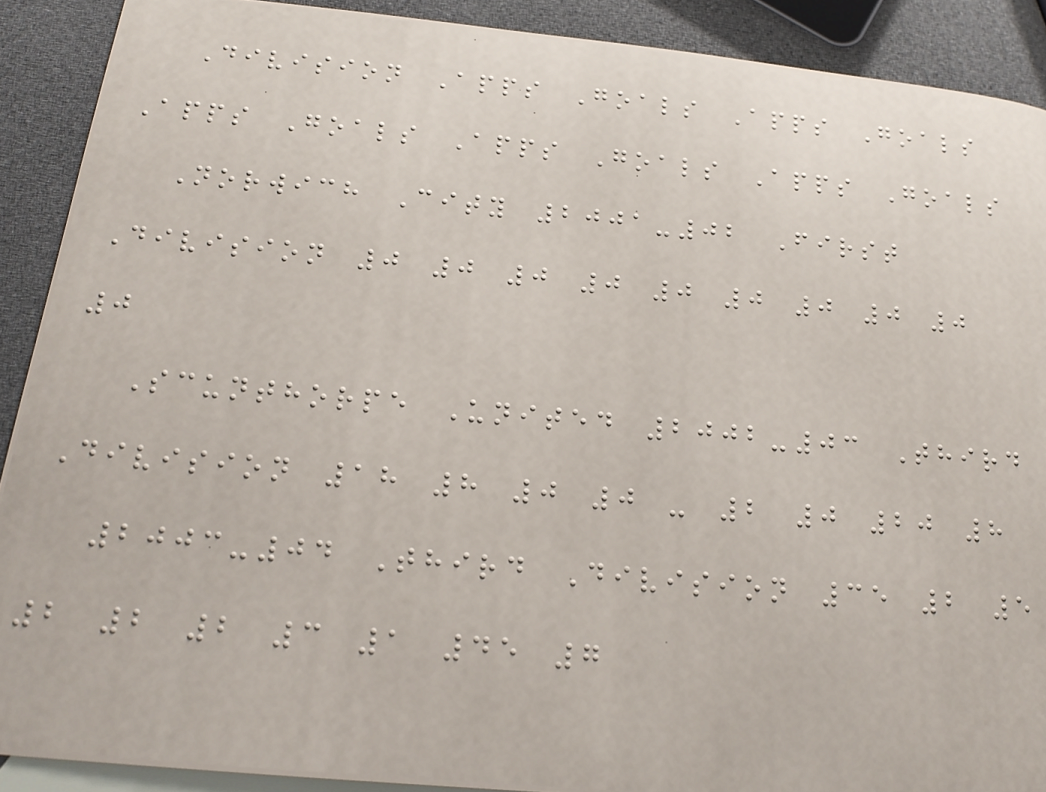Division Apps Goals Apps Goals
Apps Goals Apps Goals Apps Goals
Norwich City 2001-02 First
Division 0 0 0 0 0 0 0 0 0
0
Scunthorpe United 2002-03 Third
Division 18 8 0 0 - 2 0 20 8
2003-04 Third Division 35 2 5
2 2 2 3 1 45 7
